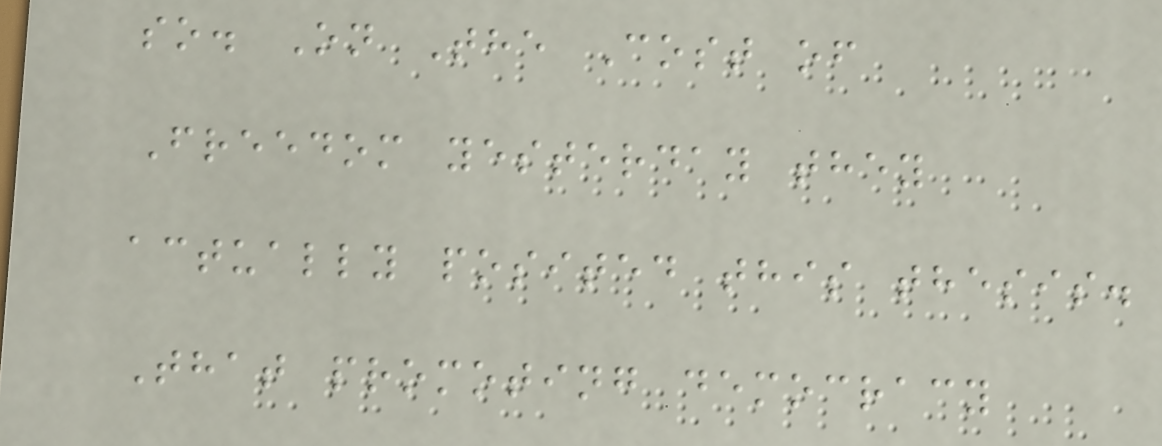so. On The Cost of
Freedom yesterday they
actually posited this thesis.
That promoting democracy
